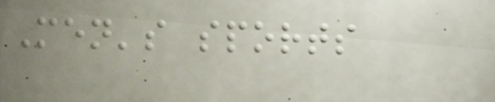Men's sports
